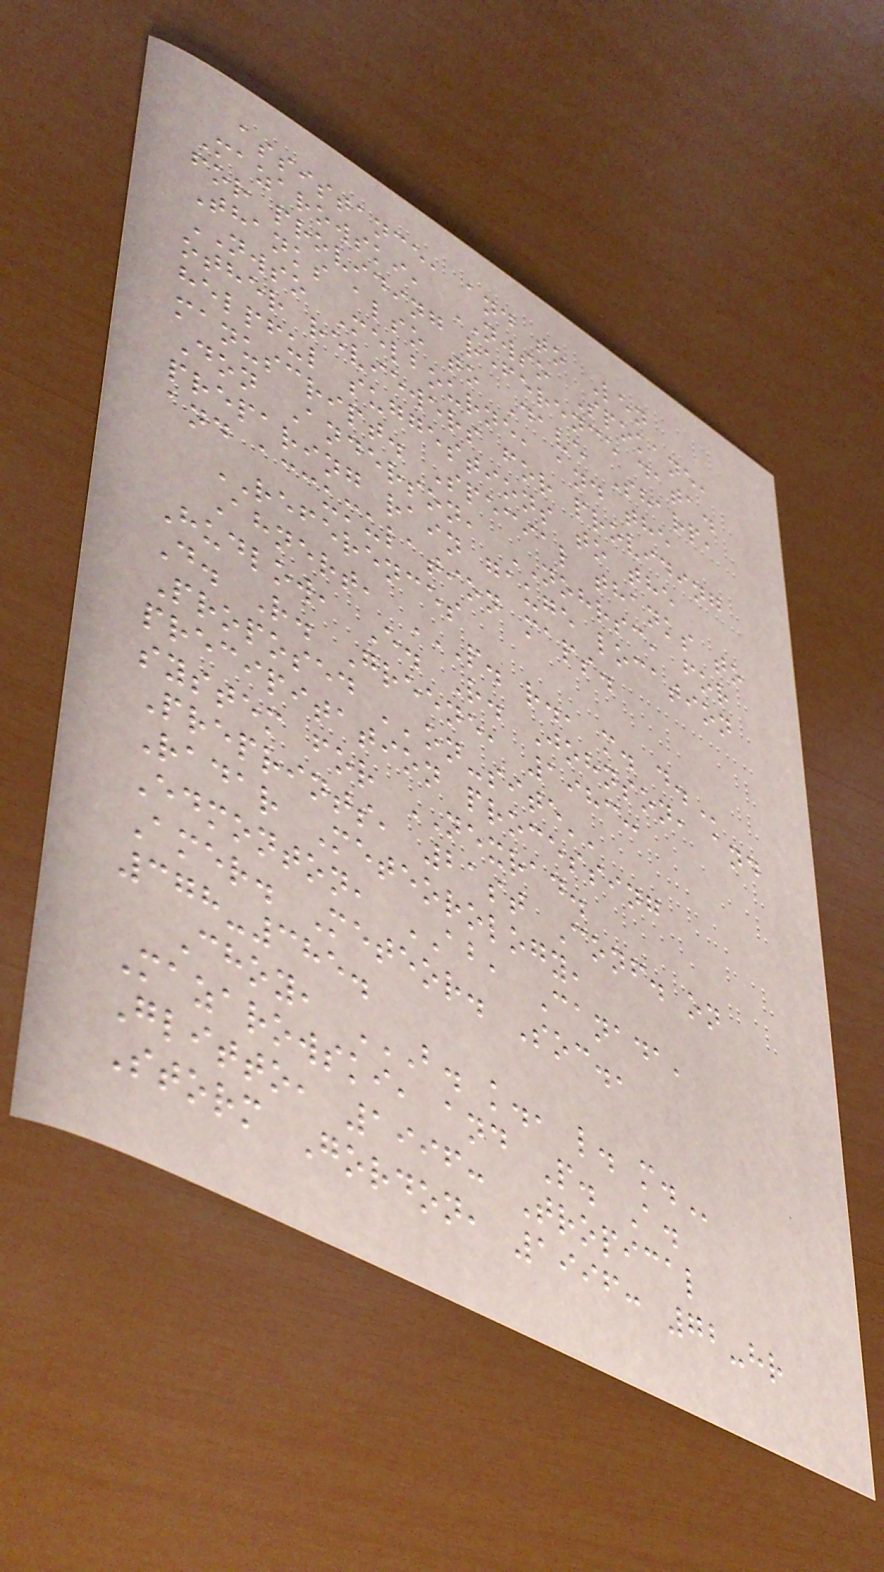assistance, and to Len
Mazarowski, NWSO Spokane,
for providing reference data.
Thanks also to Dave Sharp,
NWSO Melbourne, and the
other reviewers for providing
helpful suggestions to the
manuscript. Special thanks to
Don Anderson, NOHRSC, for
preparing rain gauge location
and accumulation maps.
REFERENCES
Ahnert, P. R., M. D.
Hudlow, E. R. Johnson, and
D. R. Greene, 1983:
Proposed ''on-site''
precipitation processing
system for NEXRAD.
Preprints, 21st Conf. on
Radar Meteorology,
Edmonton, AB, Canada,
Amer. Meteor. Soc.,
378-385.
Choy, B. K., L. M.
Mazarowski, and P. A.
Glitto, 1996: Tropical
Storm Gordon, 1996: 72-hr
